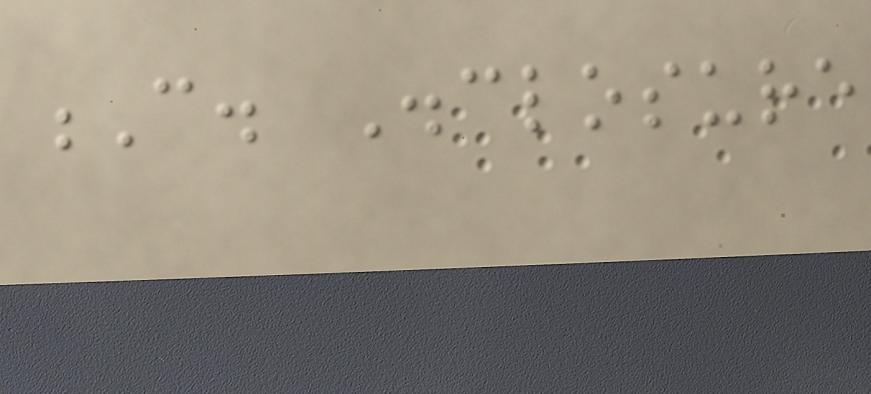C. Disclosure
